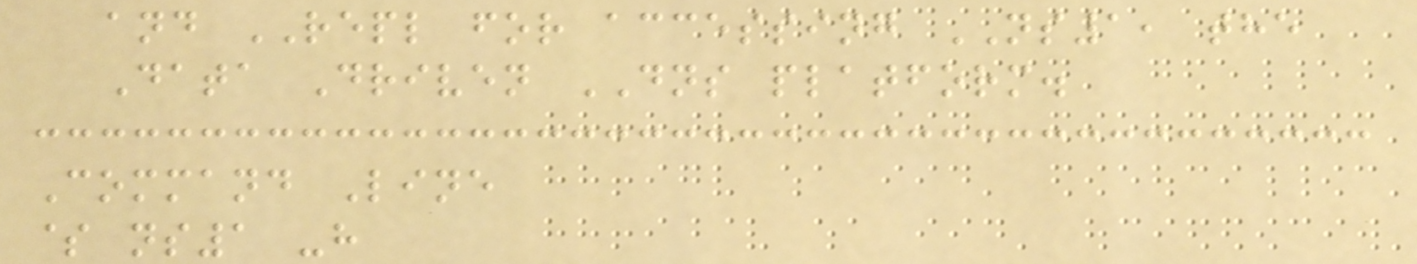and REPL for accessing NS1, the
Data Driven DNS platform.
Command Line
$ ns1 -h
